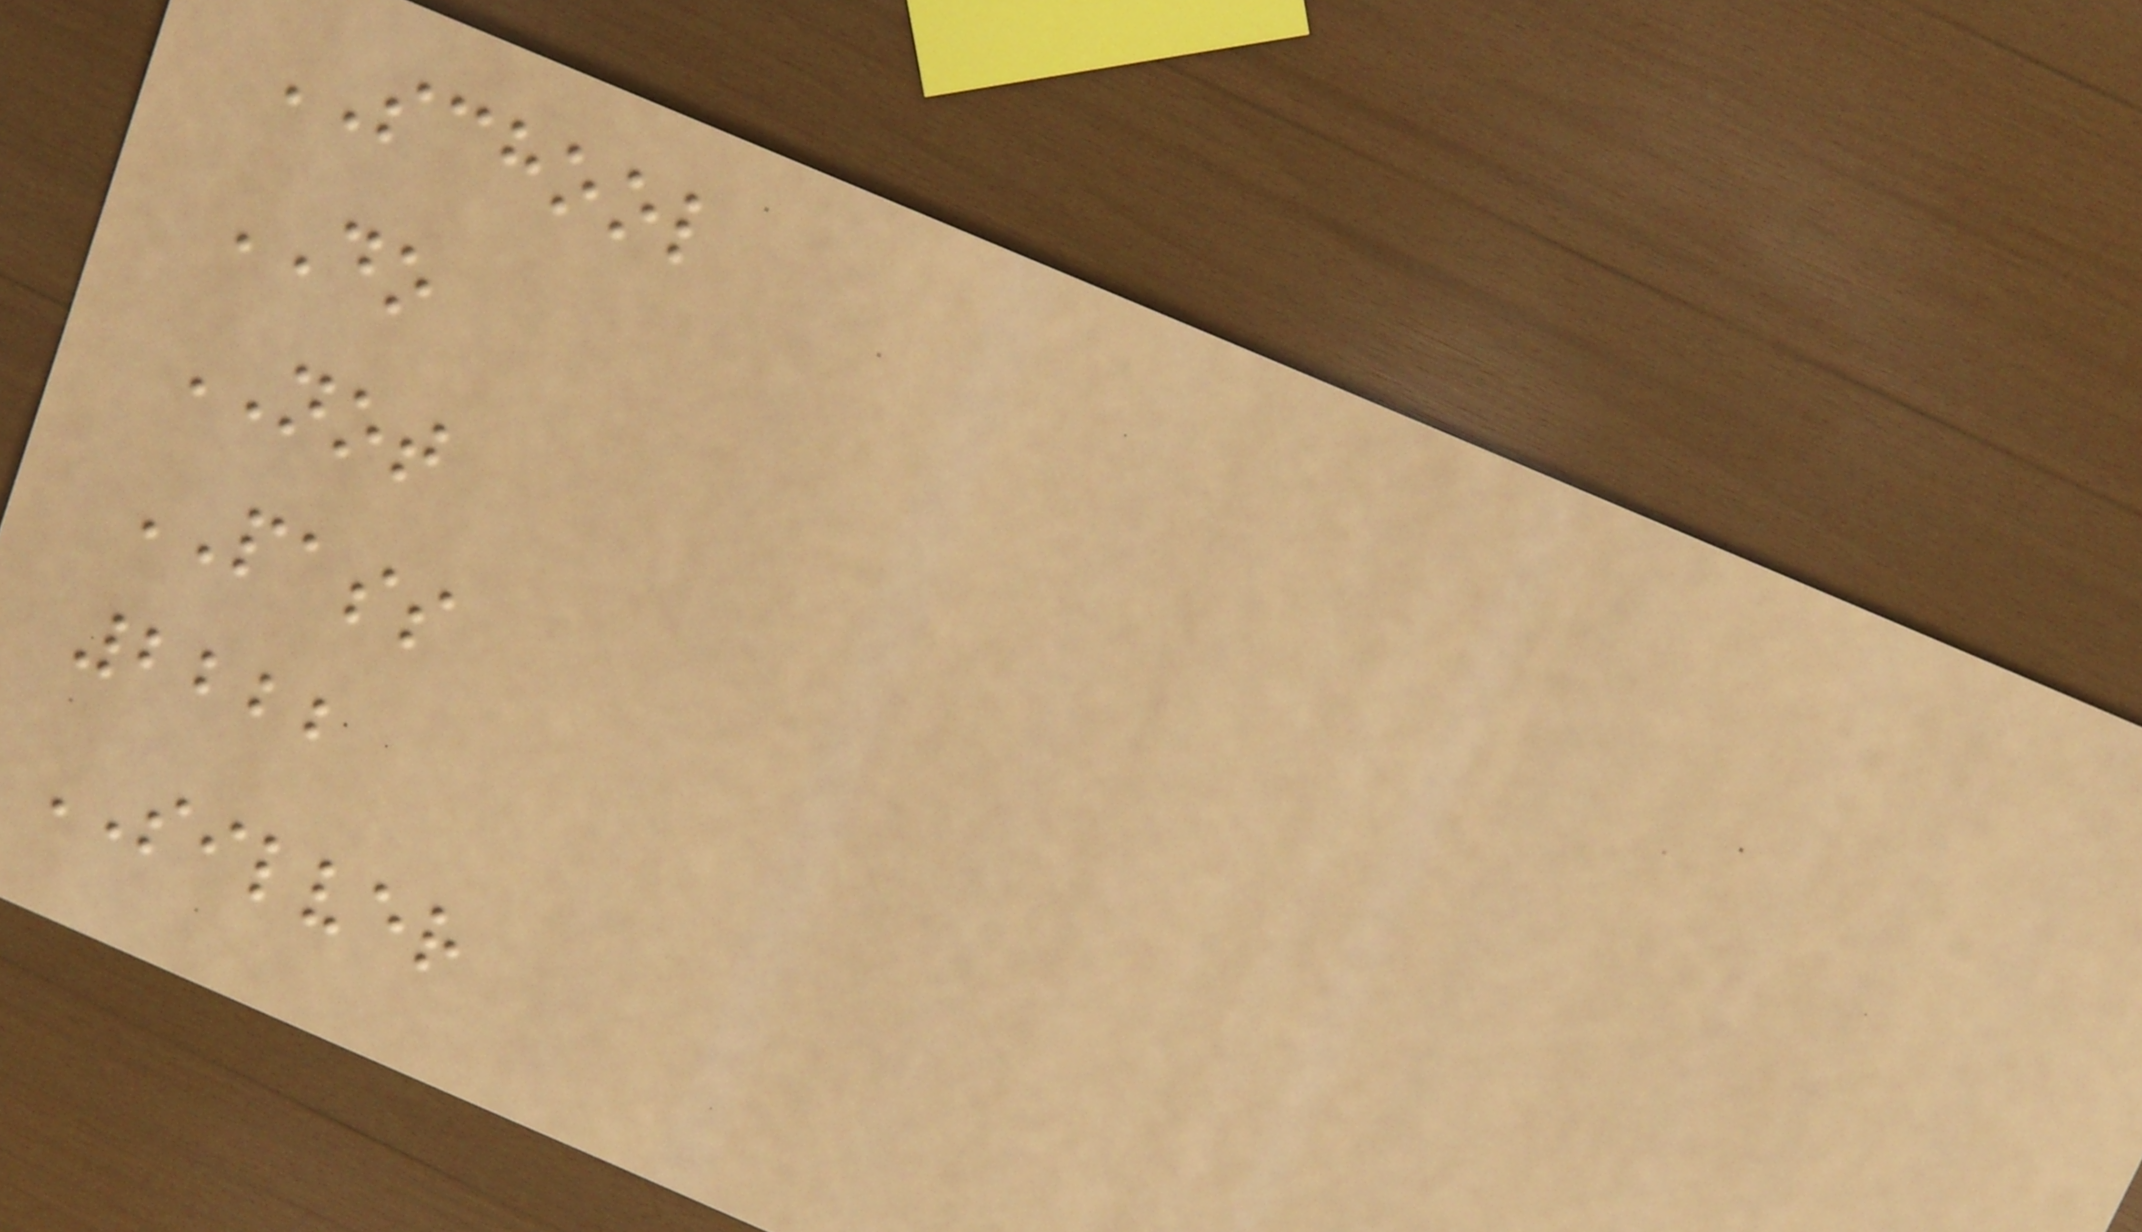SCHOOL
DO
NOT
PASS
2222
SILVER
